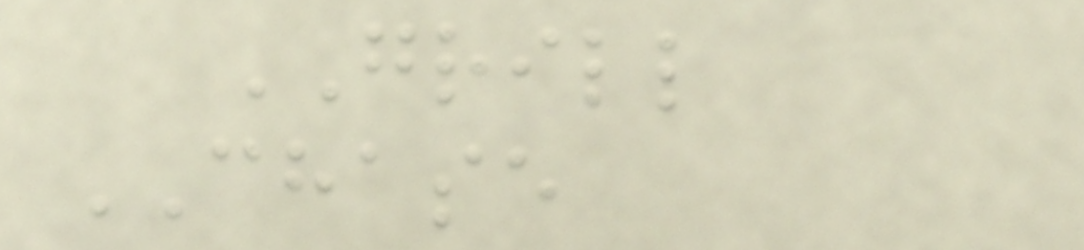GRILL
CHASE
